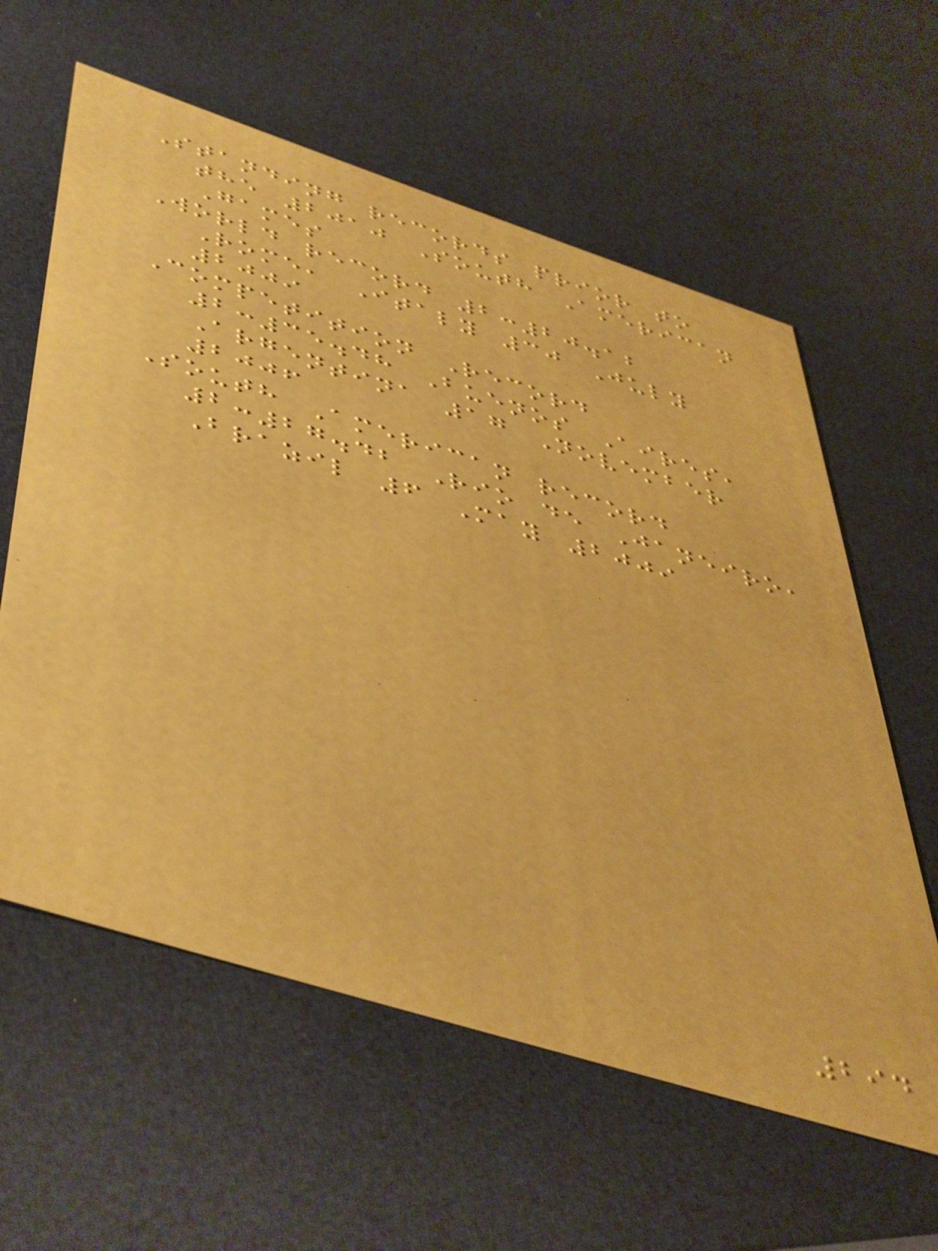Standing records prior to
the 2010 South American
Games
World record 2:20.12
Rome, Italy 30 July
2009
Competition Record
2:35.48 Buenos Aires,
Argentina 17 November
2006
South American record
2:27.42 Rio de Janeiro,
Brazil 6 May 2009
294
